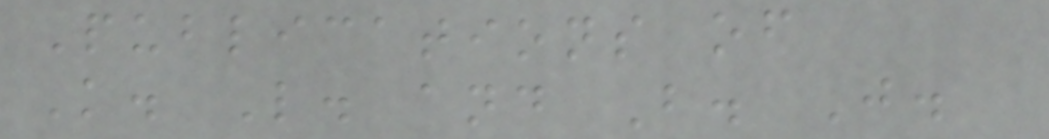Publications of
K. L. and B. J.
